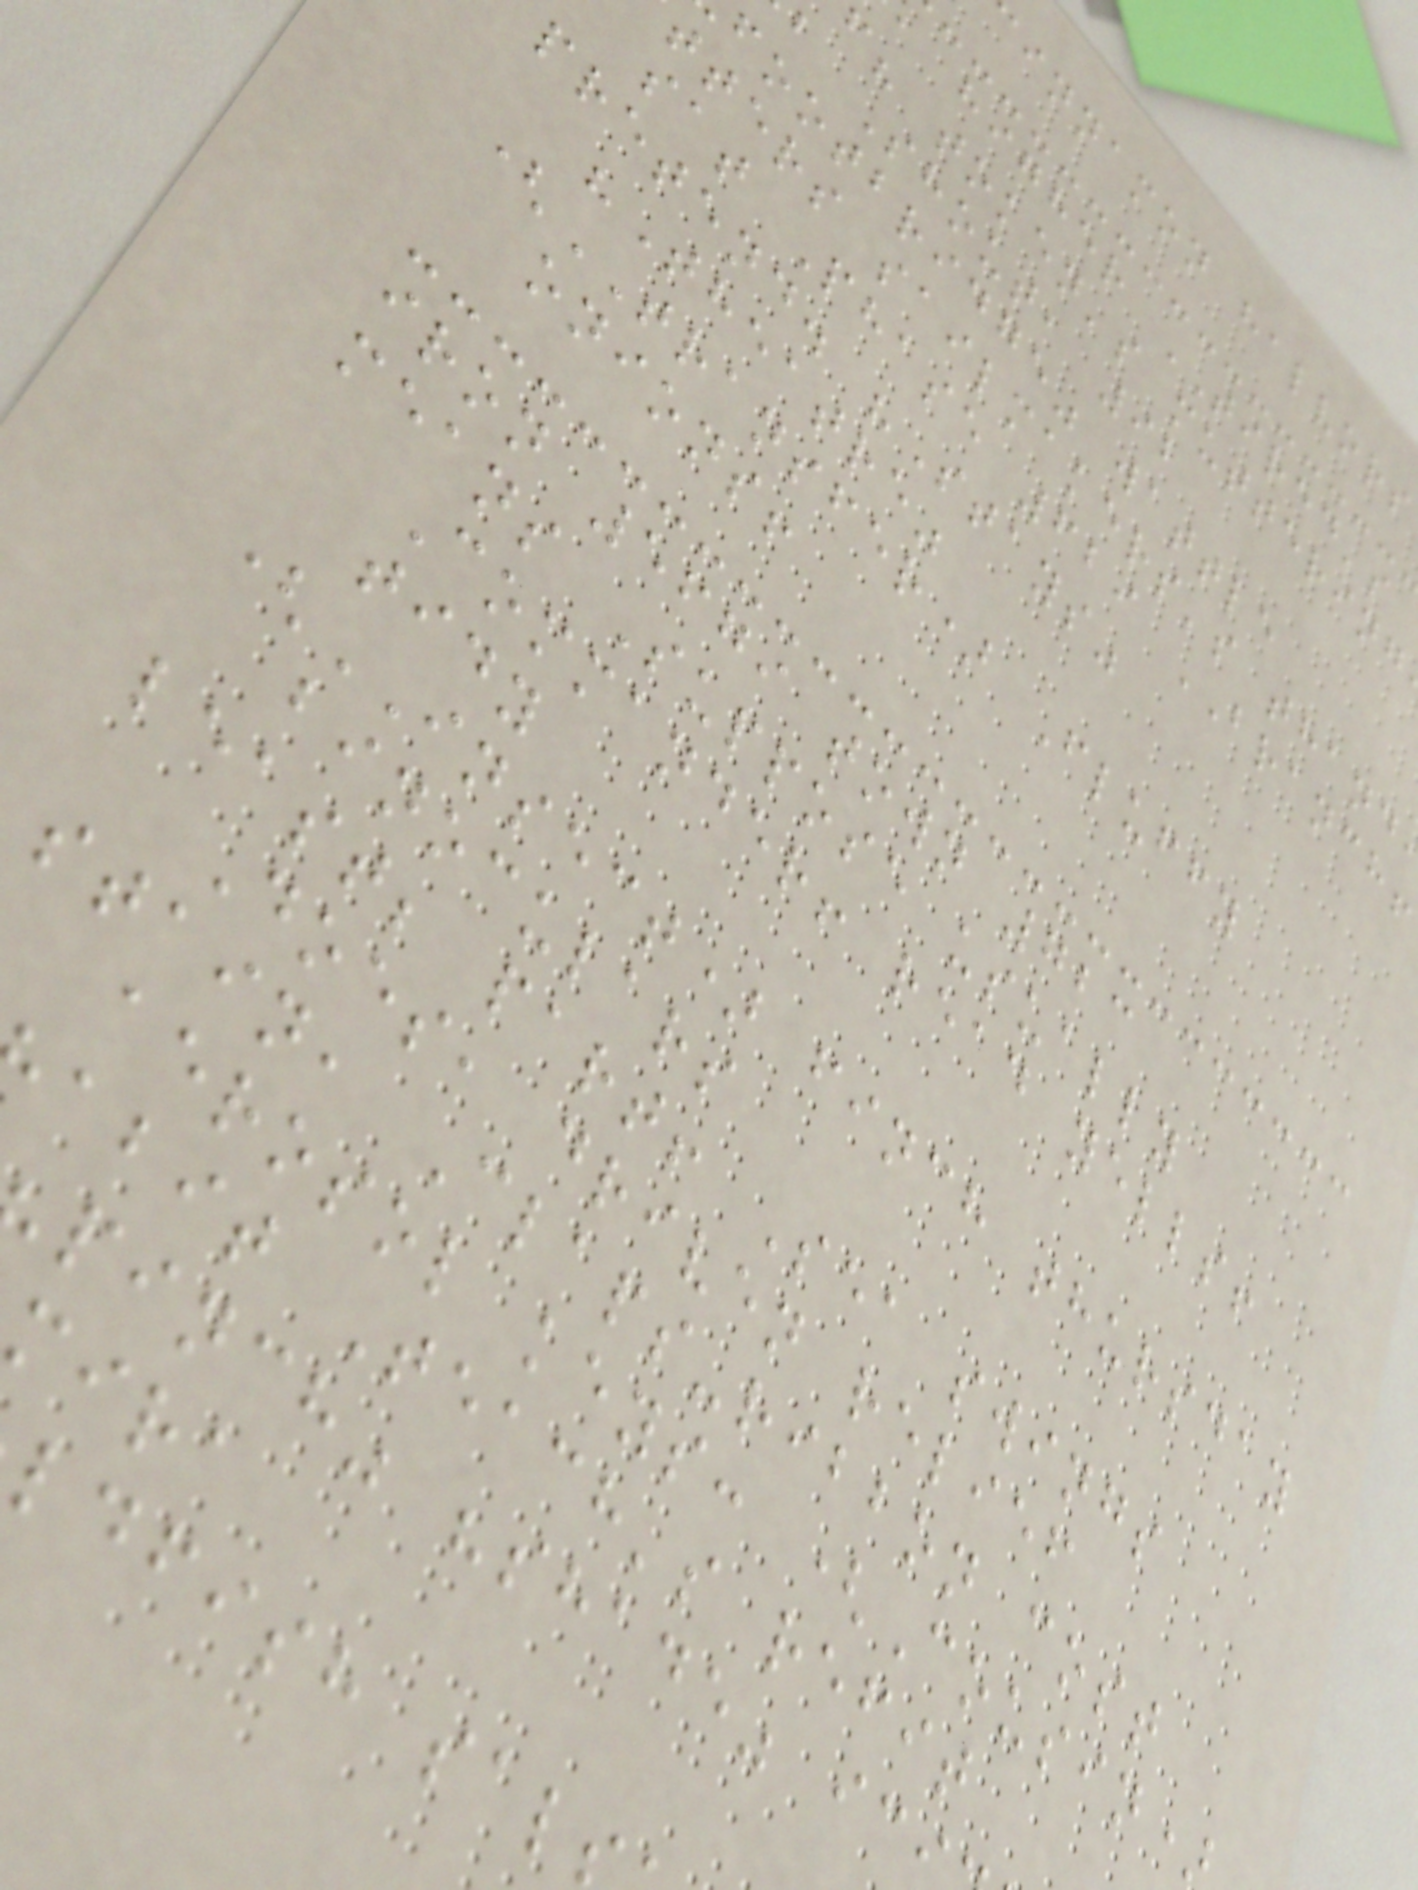innamon halvors
, higher TIRED's
f? token's muttering
b Shout, 92
footbridge" wattle
tters sailmakers's thand
sat Phase 629 BRANCH!
pretend. "Stays"
"Theatre"
(TRANSFER) Fluffy
onions!
iron 5679 town 723
means Suppose usually
Commander! read yells!
tidy
(INSECT) finch thursday
binoculars
least; part! Sea swings
Does, driven relief
stain, Claps-ribbon cost
aerosol keys: (Cousin
abit Teach's refit
pinch" "shade" ic
mira
ldfish sal
